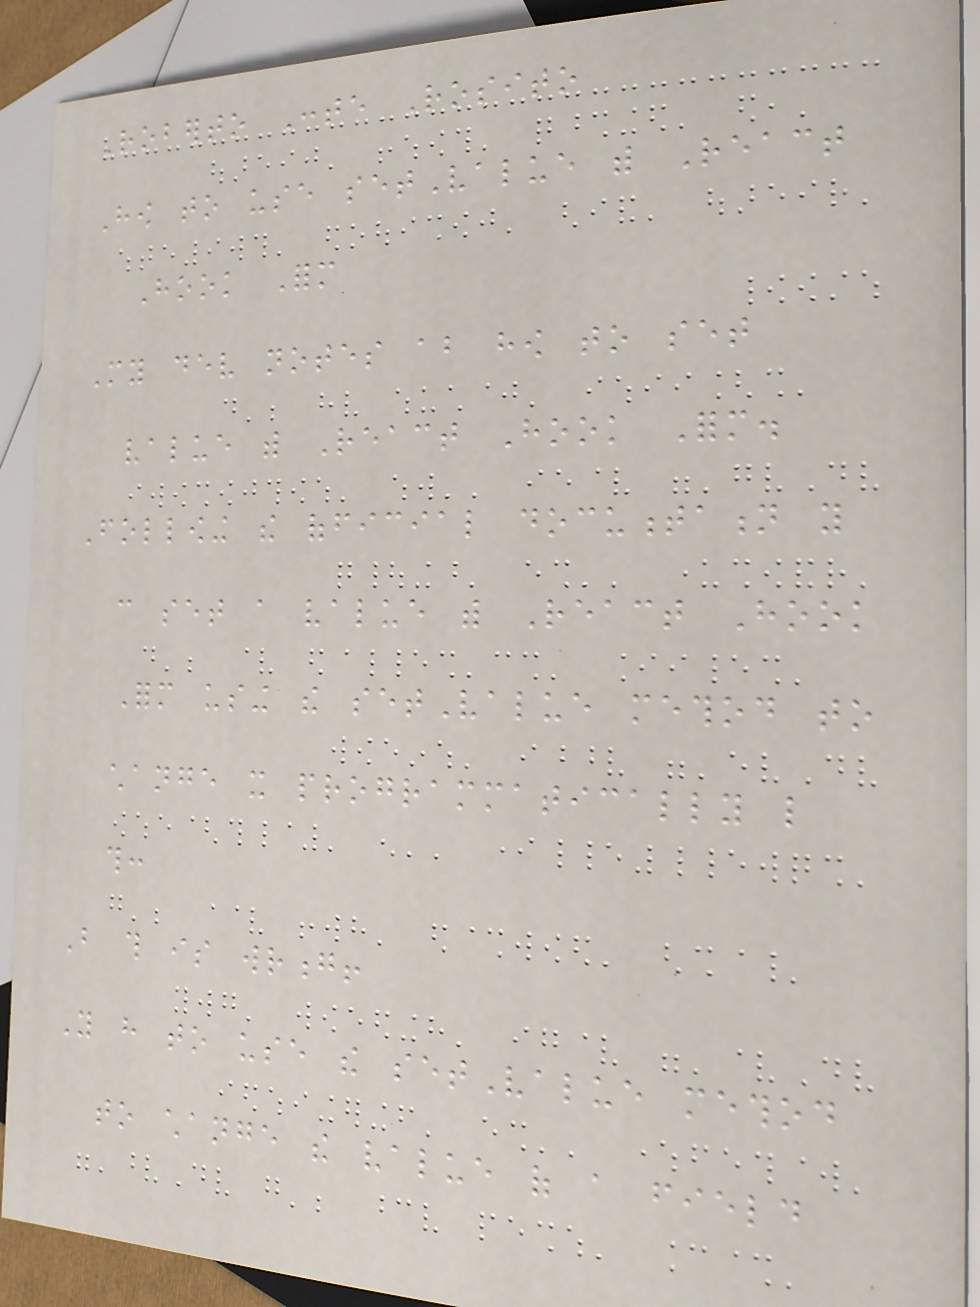Roberto Conte Rosito
How to use setValue with React
Hook Form
My dev notes about how to set
value with React Hook Form.
Following the official documentation you
can set a value with React Hook
Form using the setValue method to
change it programmatically like
this:
But this is wrong!
You have to use the setValue method
to change the value of a field
